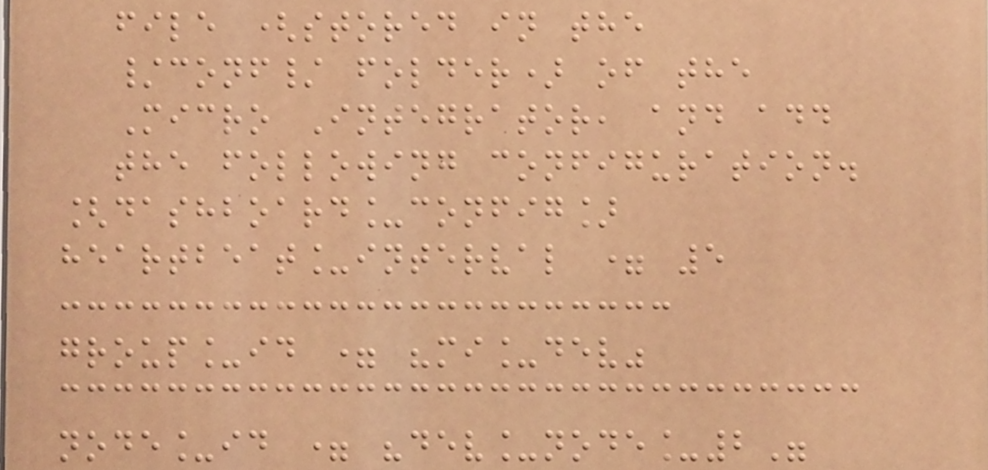file (stored in the
/conf/ folder) of the
Micro Integrator, and add
the following configuration.
[dashboard_config]
heartbeat_interval = 5
group_id = "mi_dev"
node_id = "dev_node_2"
